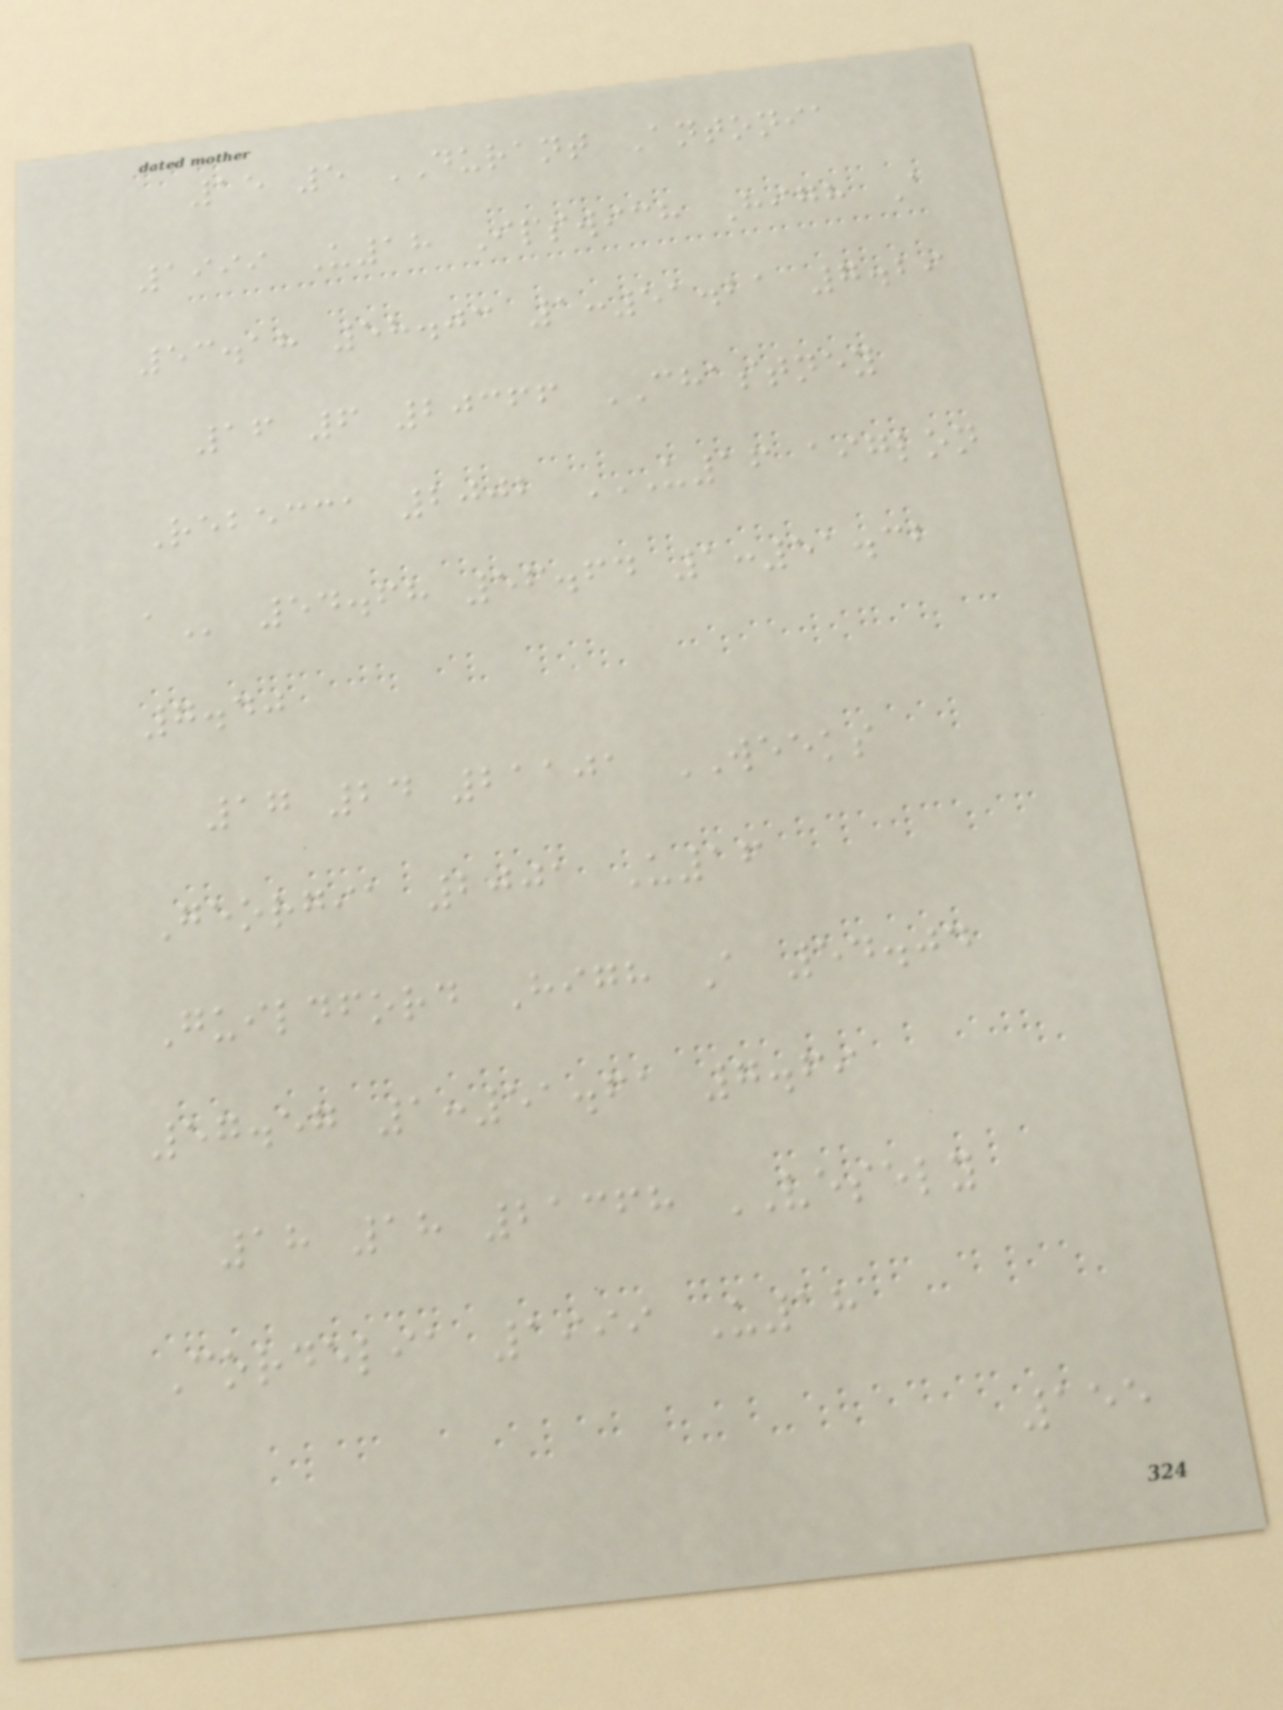15 5 DURANT Antonia
1999 U18 Ipswich High A
53.18 58.03 1:51.21 7.29
16 6 20366 CHASTNEY
Rebecca 2002 U16 AIGLON
A 54.68 56.64 1:51.32
7.40
17 24 21101 WEEKS
Georgia 2001 U16
Guildford High A 54.04
57.57 1:51.61 7.69
18 18 21368 VESELY
Cordelia 1999 U18
155
